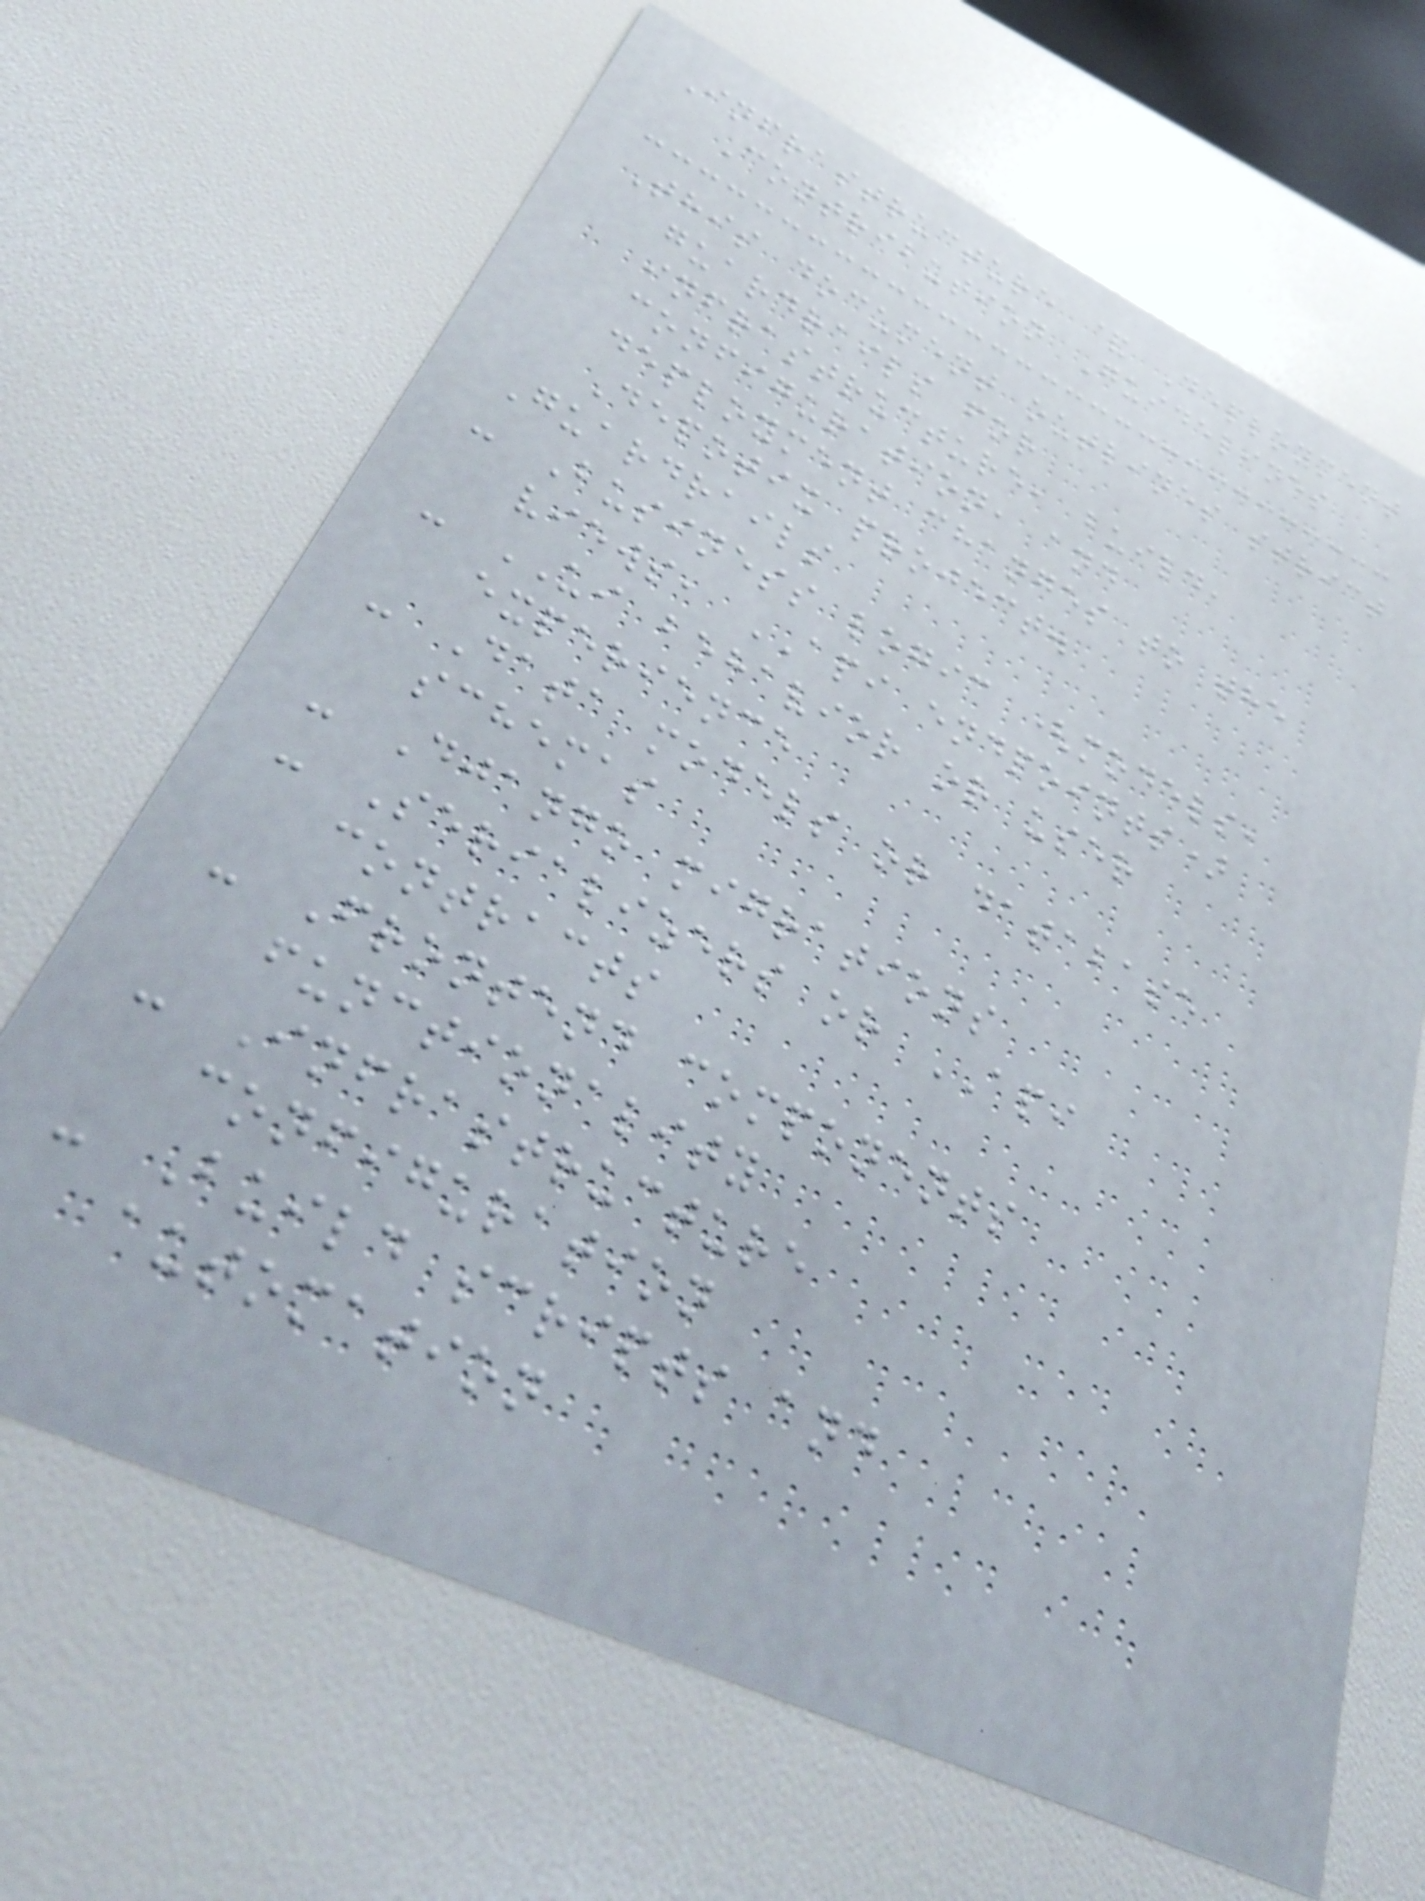Infrastructure & Deployment
Contribution Guidelines
This document outlines strict
guardrails for
infrastructure, build,
configuration, and
deployment changes to the
Depotix project.
Guardrails
- Business logic (models,
views, API endpoints)
- UI behavior or user
experience
- Data models or database
schemas
- Django migrations
- Serializers or API
contracts
- Frontend components
functionality
- Infrastructure
configuration
- Build scripts and
automation
